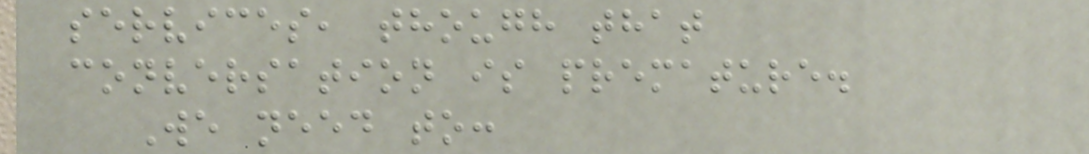services, though that
conversation is premature.
We need to:
